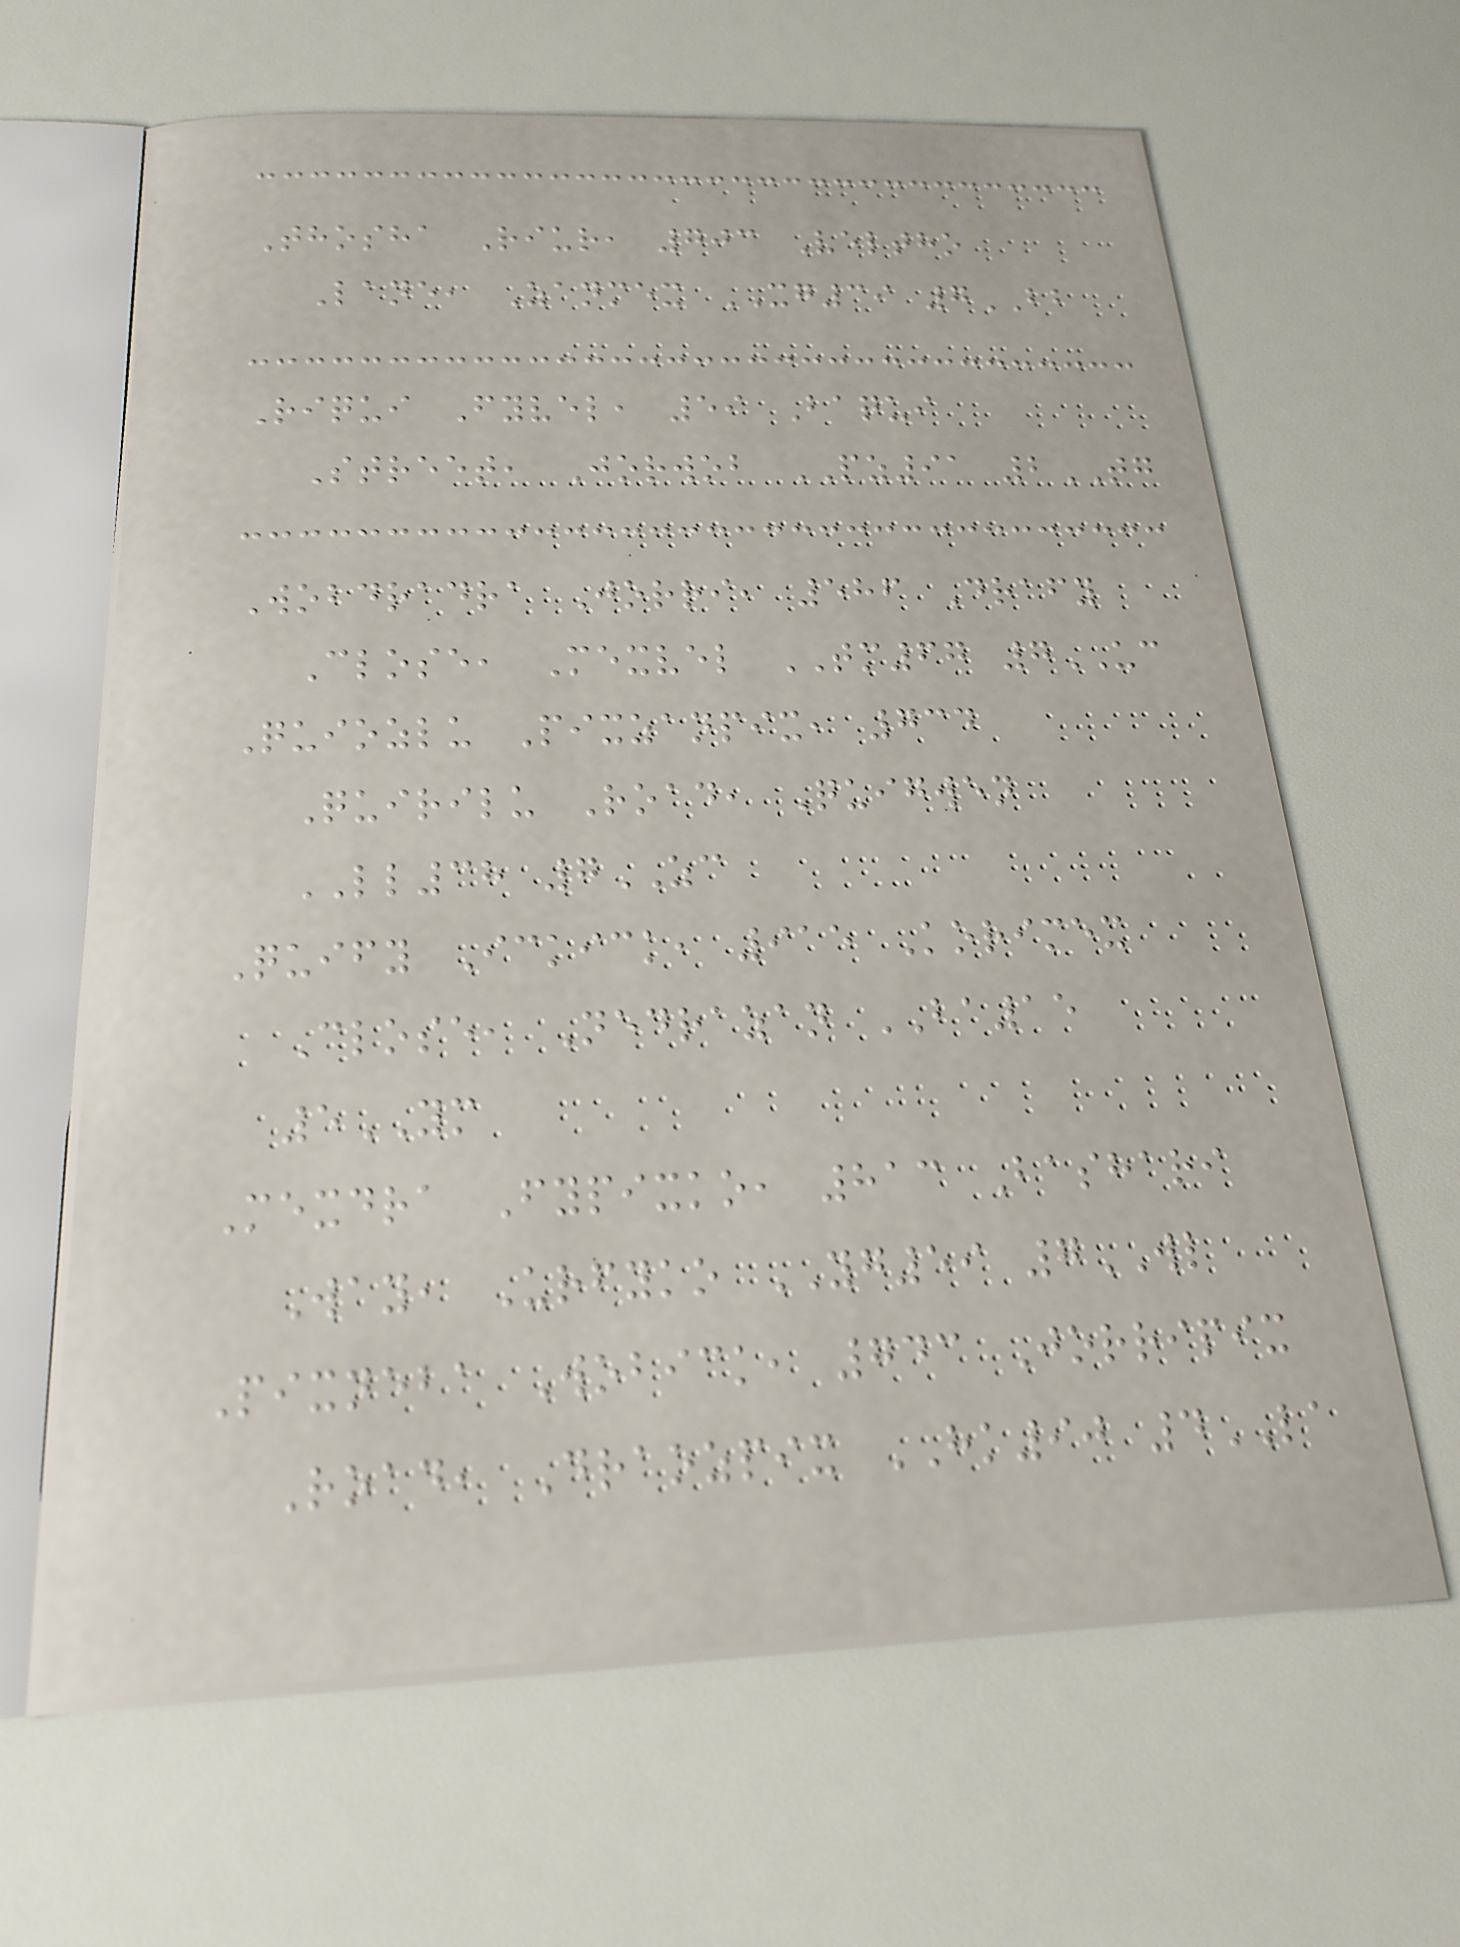Thosha Riur, 703 Veltho
Lane, Zanmex XG39 7BB
Riqui Fyvel, 59 Baqui
Street, Jorwob PZ91 2TG
Wobdradra Jorri, 586 Drafy
Close, Mexvel TM67 7UC
Quiozlu Pixzanpix, 734
Quirilu Road, Quigwen
LL38 7ZC
Quify Ickick, 915 Korimex
Close, Nedrazan BA15
5YM
Mexdra Fypixko, 813 Bashari
Way, Urfyko YG59 7WL
Pixneba Wobick, 743 Jorripix
Road, Draozpix HK90 4LA
